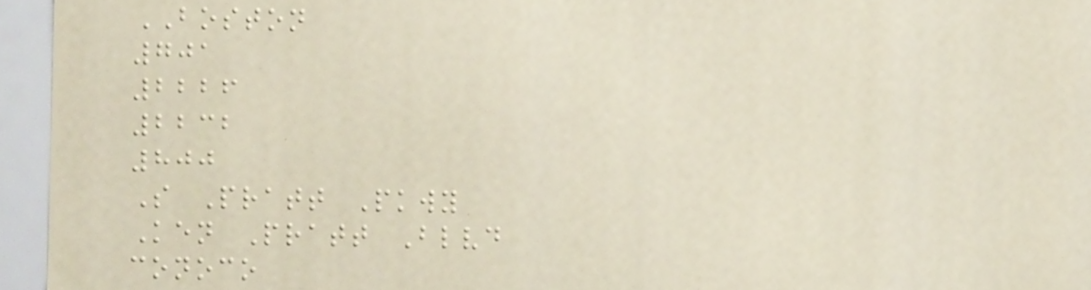BOSTON
701
2226
2232
800
S Pratt Pkwy
Ken Pratt Blvd
conoco
